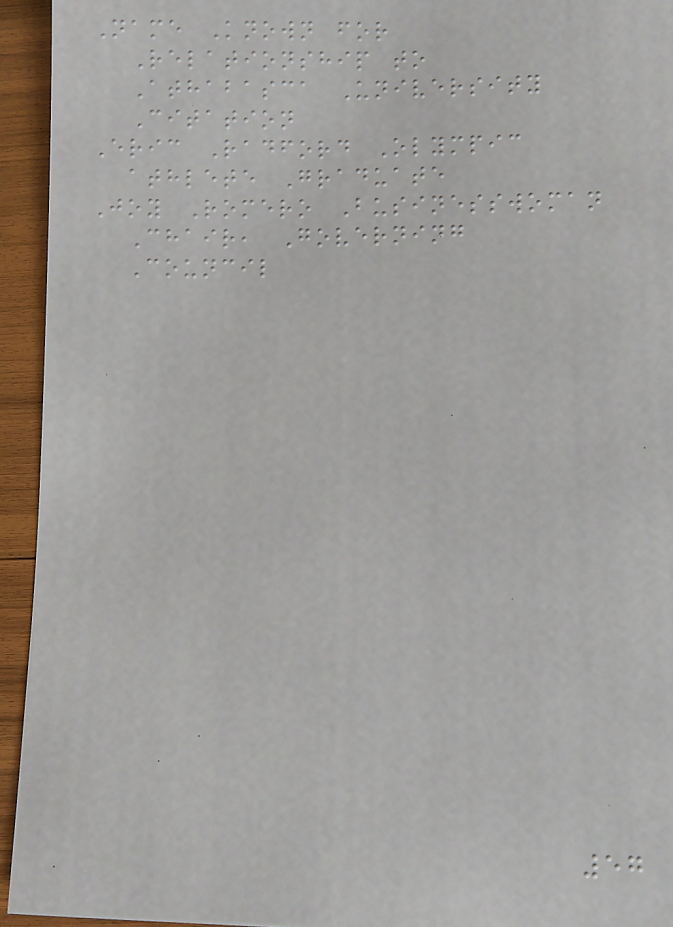Name Known for
Relationship to
Athabasca University
Citation
Eric Radford Olympic
athlete Graduate
Joy Romero Businesswoman
Chair, Governing
Council
57
